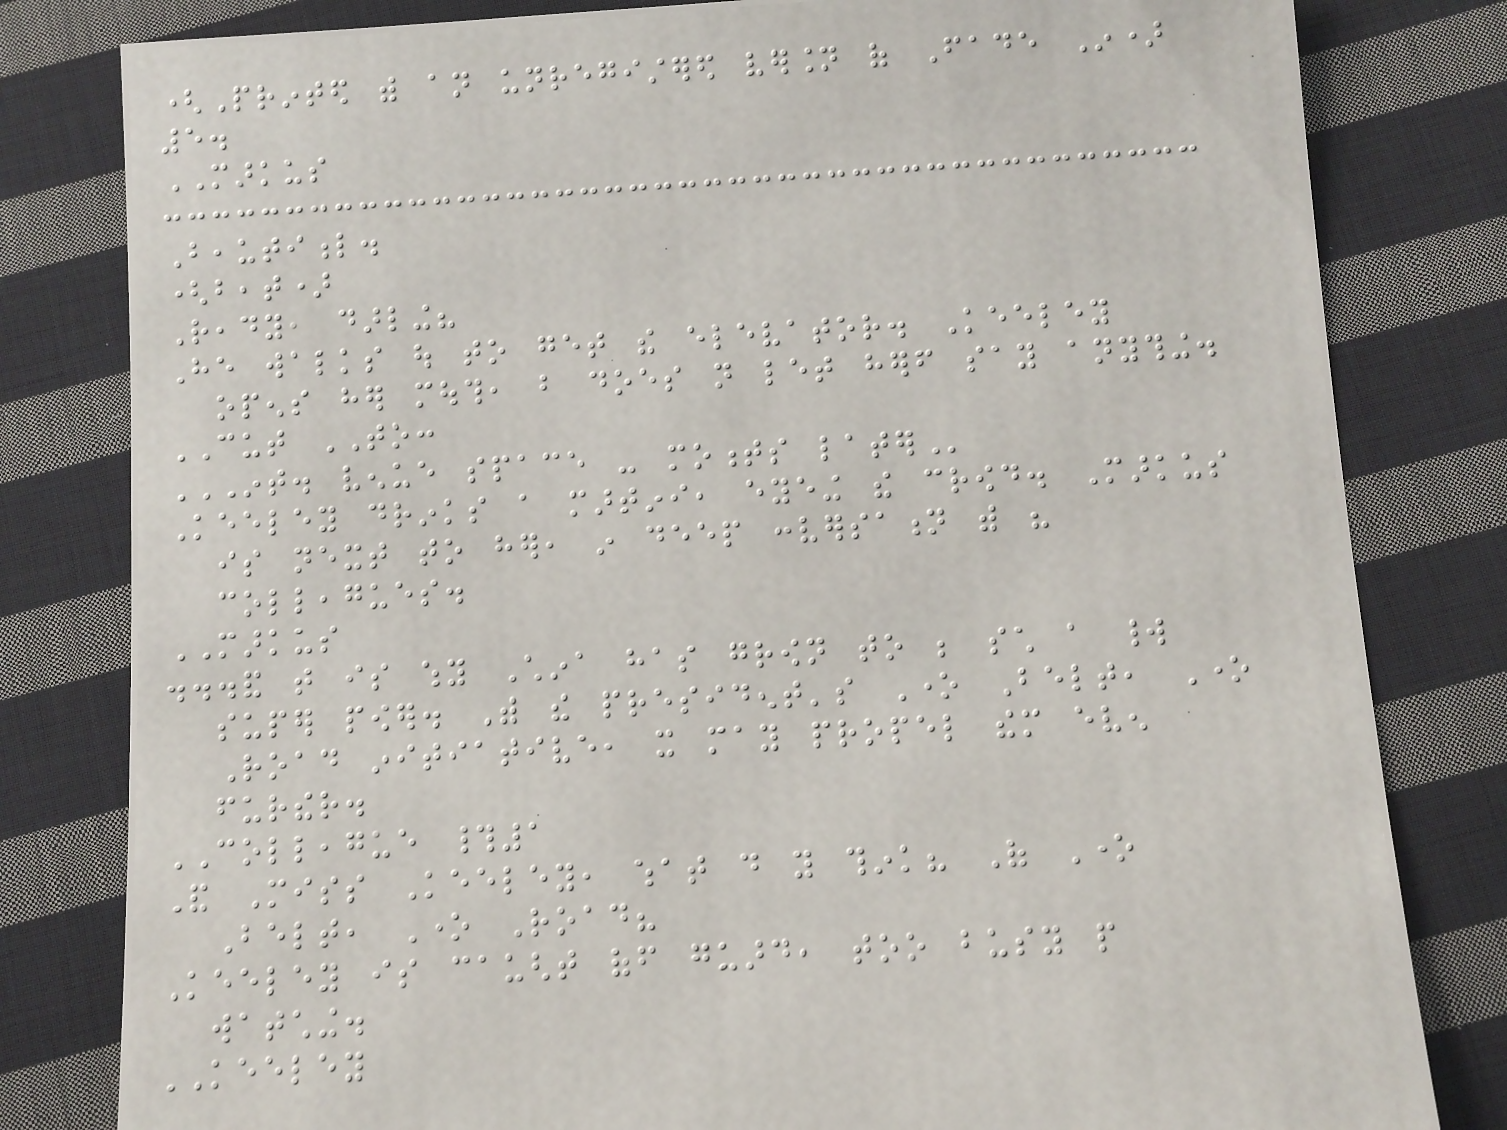(Printed with an unregistered version of Fade In)
5.
MARKUS
Beautiful.
(beat)
Ready, darling?
He walks out to get the elevator. Keeley
opens her mouth, but does not let herself say anything.
CUT TO:
INT. VENUE SPACE - MOMENTS LATER
Keeley drinks a martini, eyeing the crowd. Markus
is next to her, in deep conversation with his
colleagues.
MARKUS
...and that is why China has grown to be such a world
super power. With the president's One Belt, One
Road initiative, it may propel them even
further.
COLLEAGUE #1
And Miss Keeley, what do you think? Of One
Belt, One Road?
Keeley is caught off guard, too busy people
watching.
KEELEY
